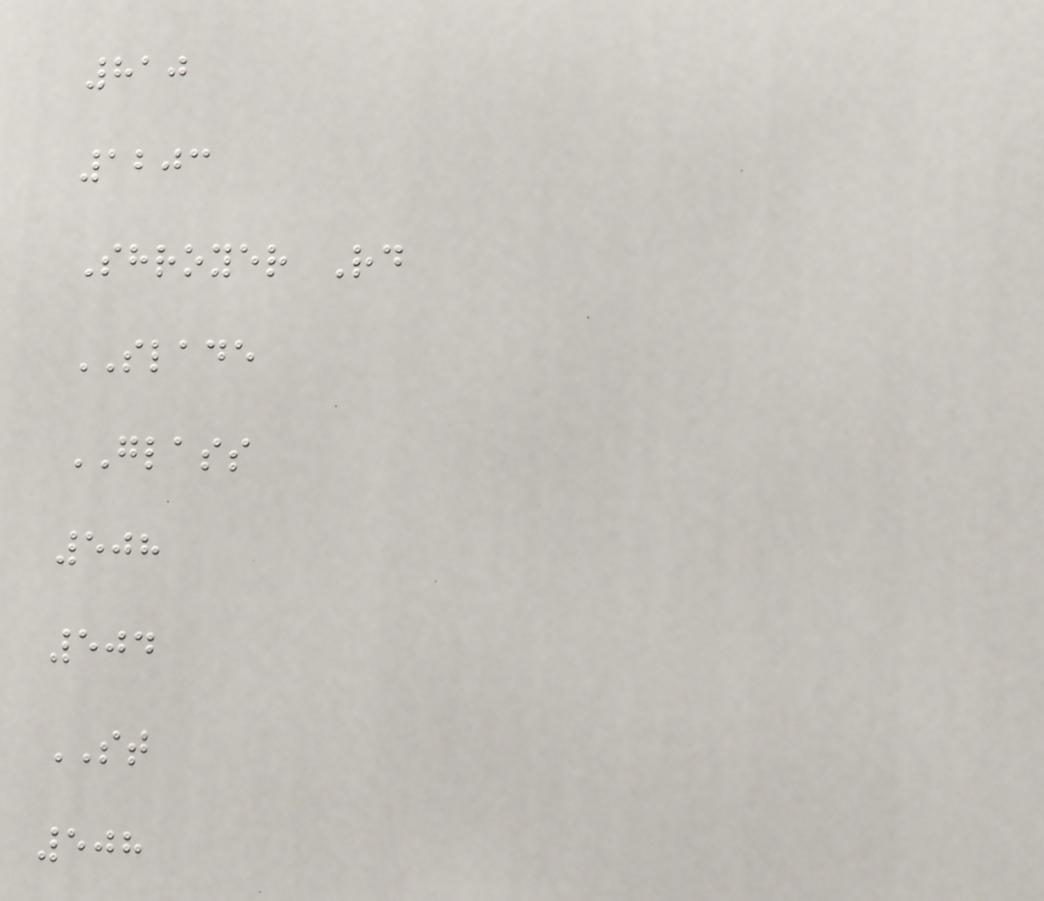810
1203
Shroyer Rd
SLADE
GLASS
508
504
ST
508
